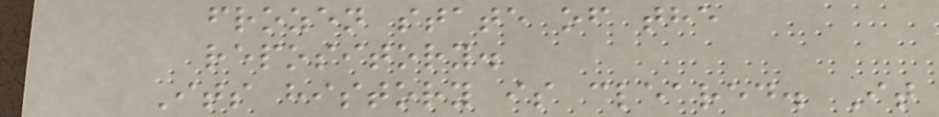frozen state of the
repository.
Its history is cleared. It
